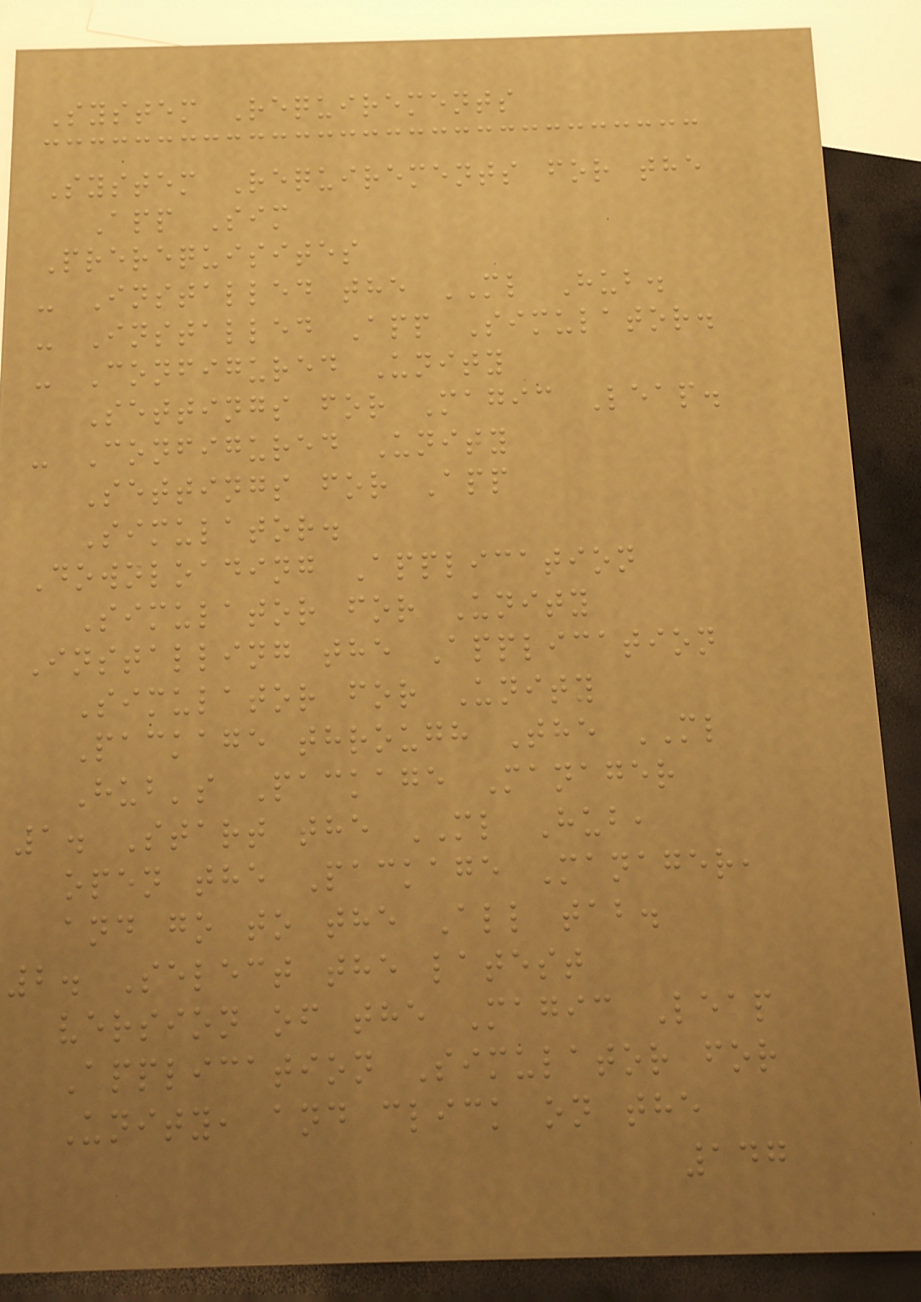System Requirements
System Requirements for the
App Sim
Prerequisites
- Installed the ML Hub.
- Installed App Simulator.
- Configured Unity
Settings for Magic Leap.
- Configured Unity
Settings for App
Simulator.
Downloading Application
Simulator for Unity
Installing the Application
Simulator for Unity
Package through The ML
Hub's Package Manager
1. Start the ML Hub,
open the Package Manager,
and go to the All tab.
2. Select the latest
version of the Magic Leap
Application Simulator for
Unity, and click on the
147
